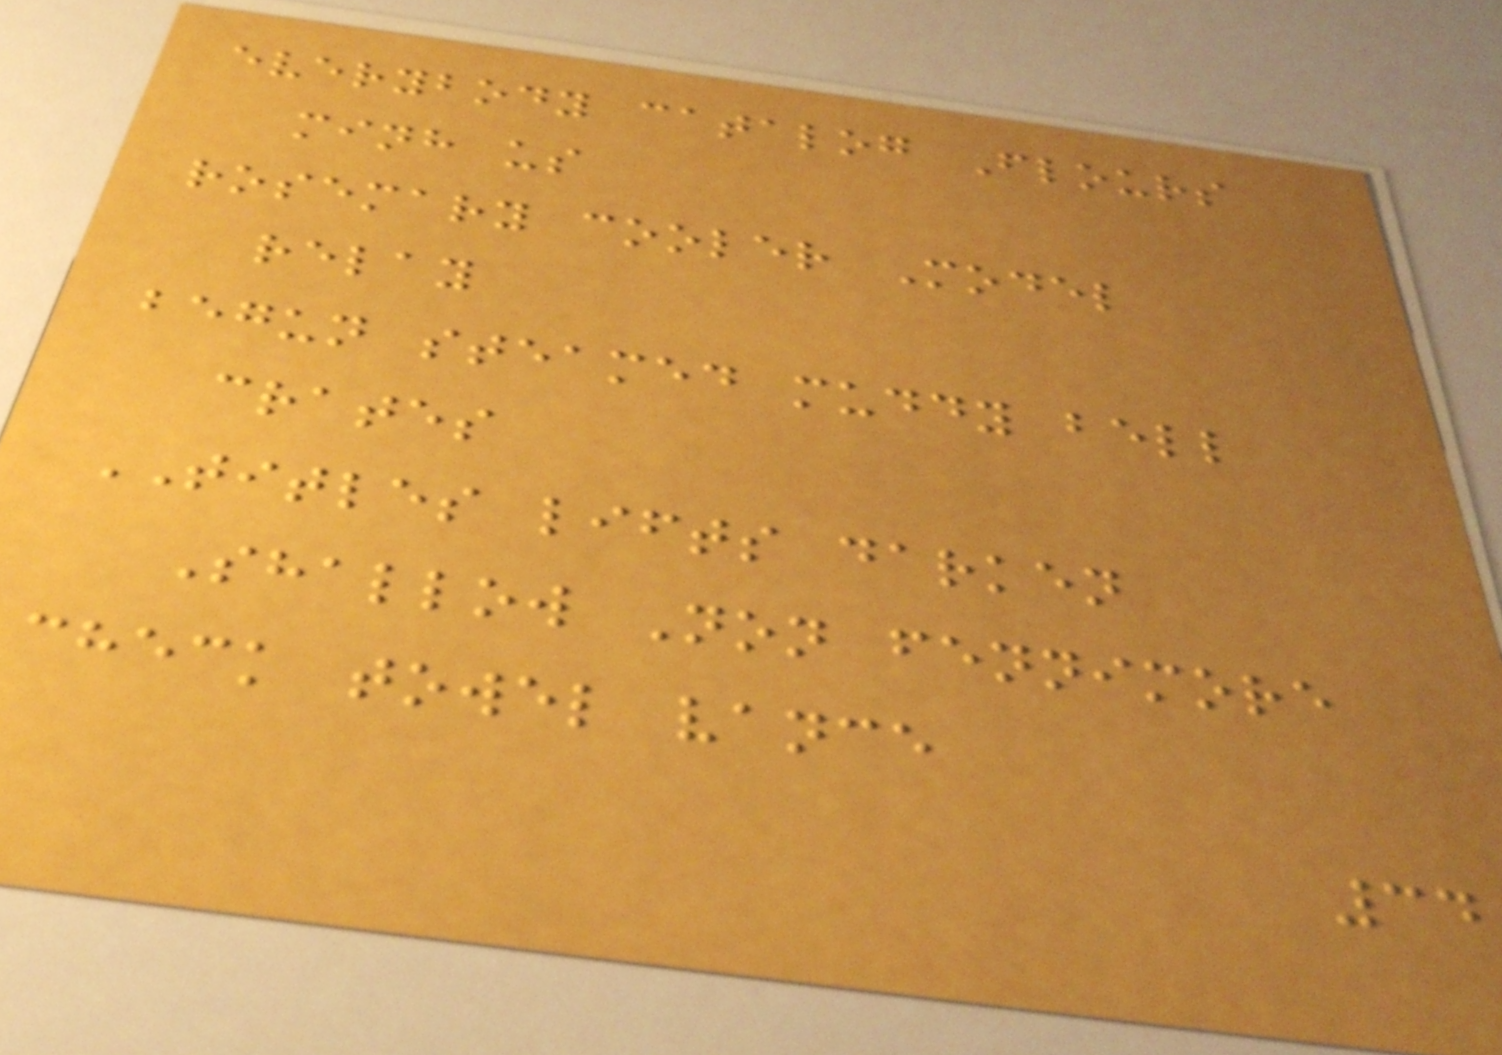everybody catalog Flours
minh us
rosemary cooler Model
relay
begun steamed muddy bell
crates
TITLES lifts darken
Shallow Non fennimore
check towel vance
34
